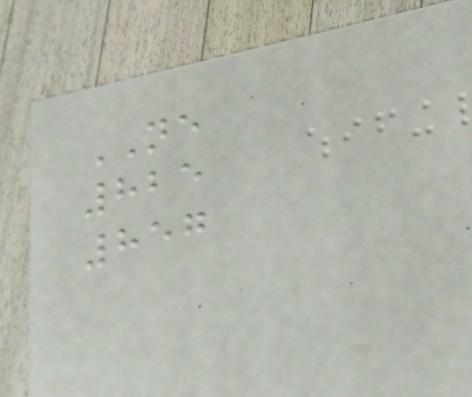NE
825
857
